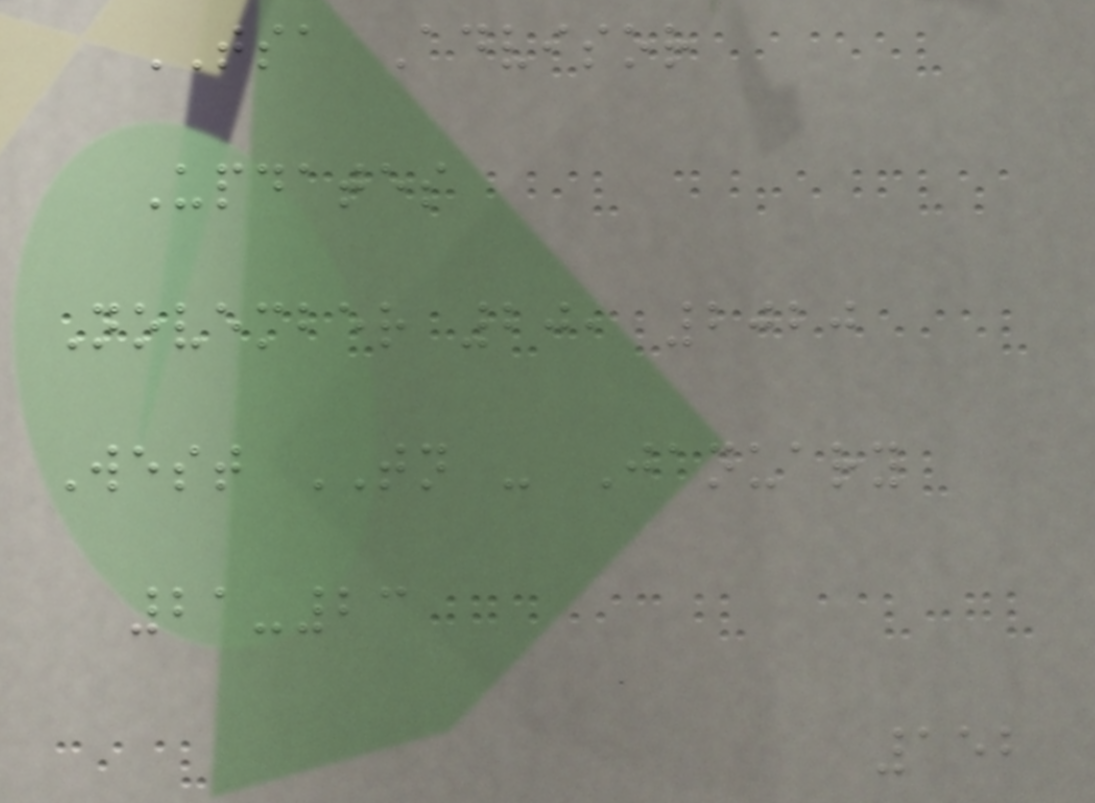TSA Advisor
Updates
November 20, 2020
West TN - January
21-23
152
